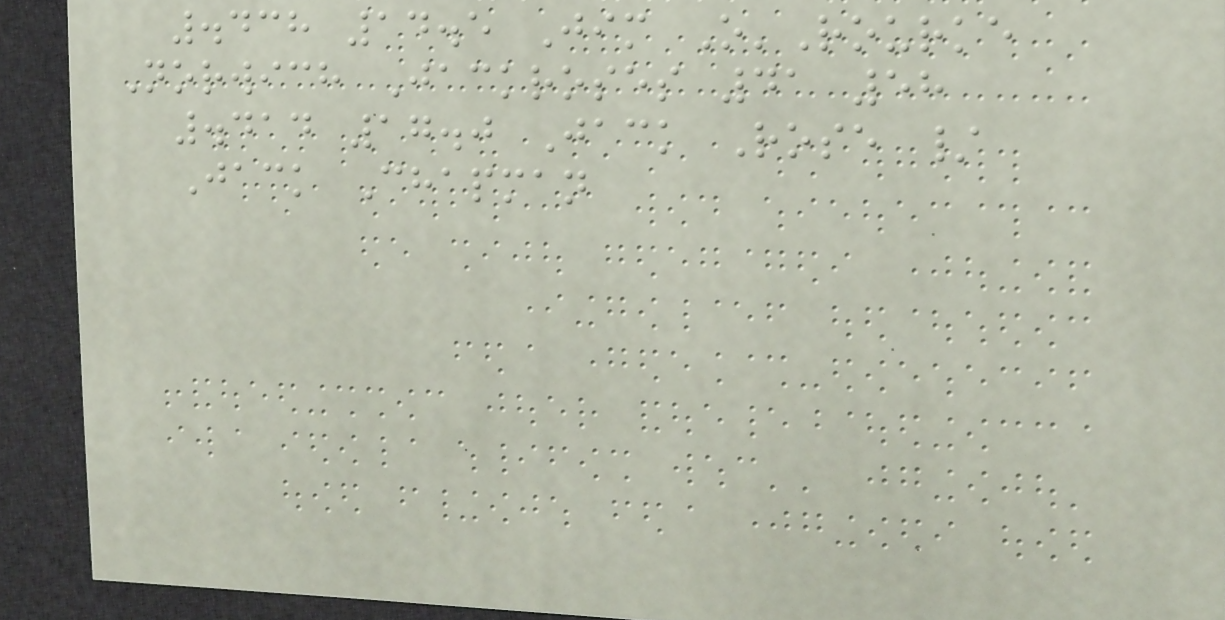.438 14.5 Jim O'Rourke
Norwich Jackroses 41 58
.414 17.0 Jack Rose /
Jack Chapman
